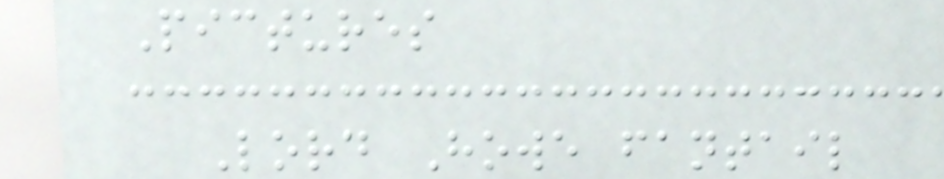Pictures
Lord Howe fantail
